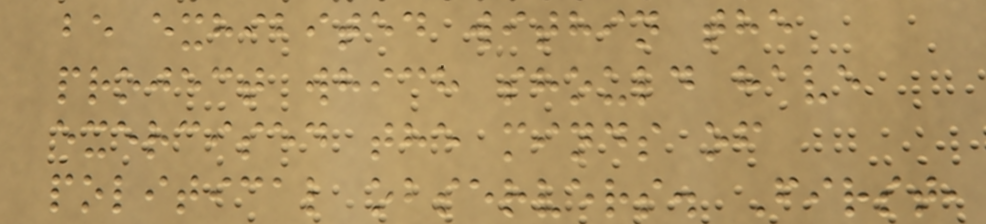be exhibited within the
project which should have
exercised the minds of
political observers. First,
